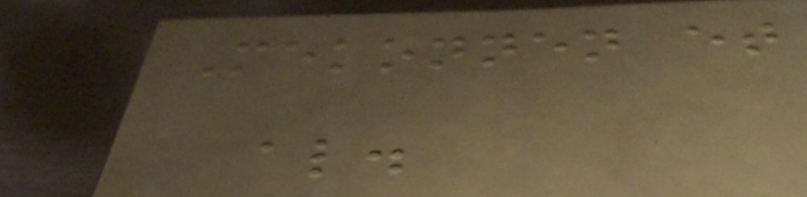Mekonnen et
al.
